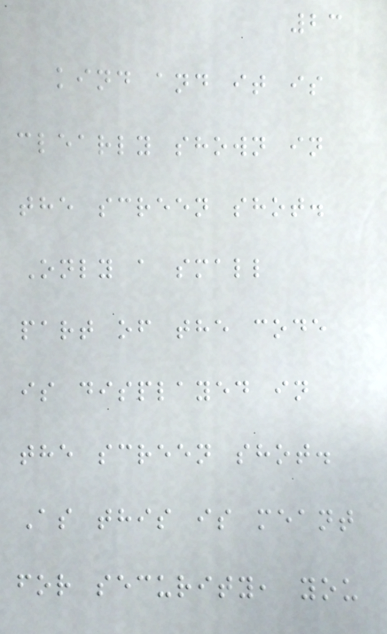23
kind and it is
clearly shown in
the screen shot.
Only a small
part of the code
is displayed in
the screen shot.
As this is meant
for security, you
